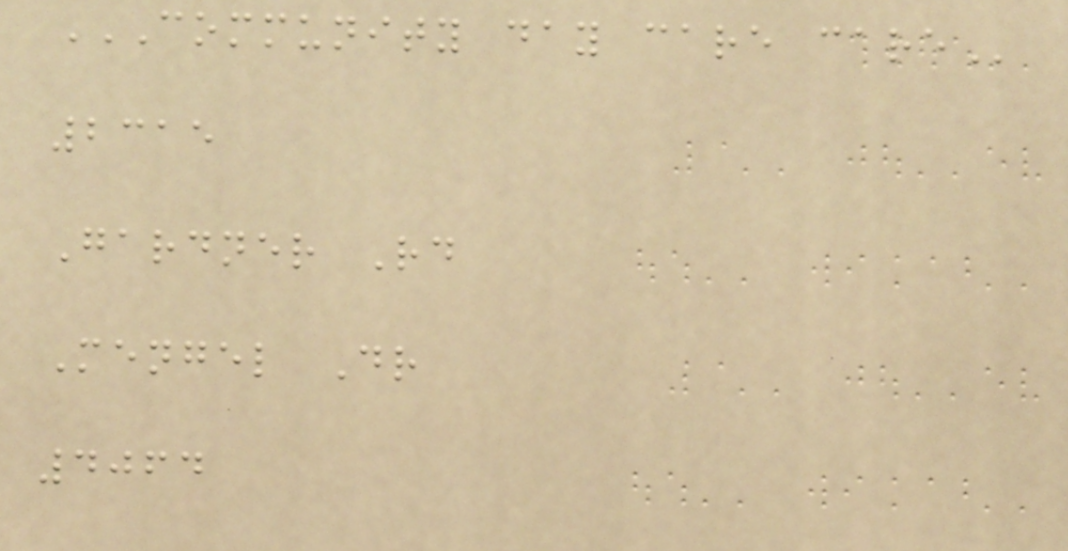COMMUNITY DAY CARE CARE
2315
Gardner Rd
Mengel Dr
4064
